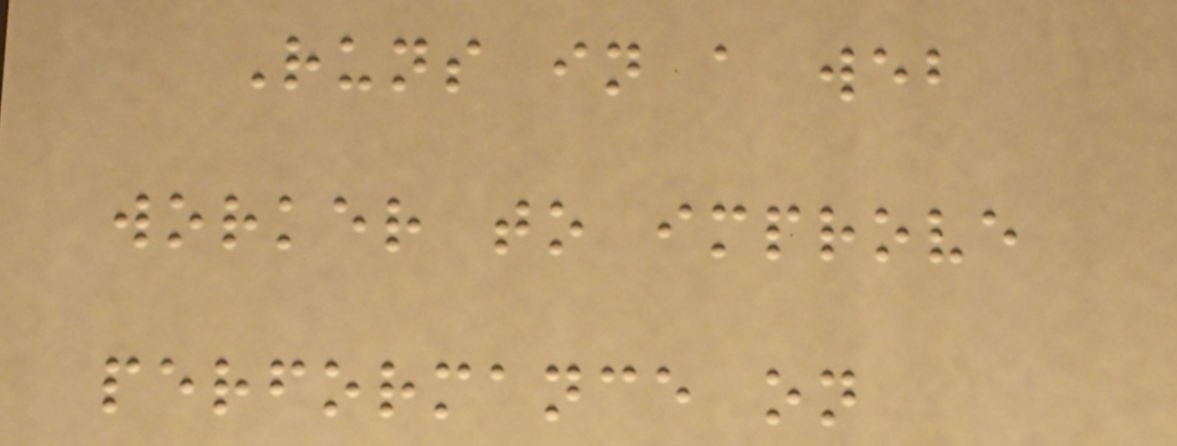Runs in a web
worker to improve
performance on
